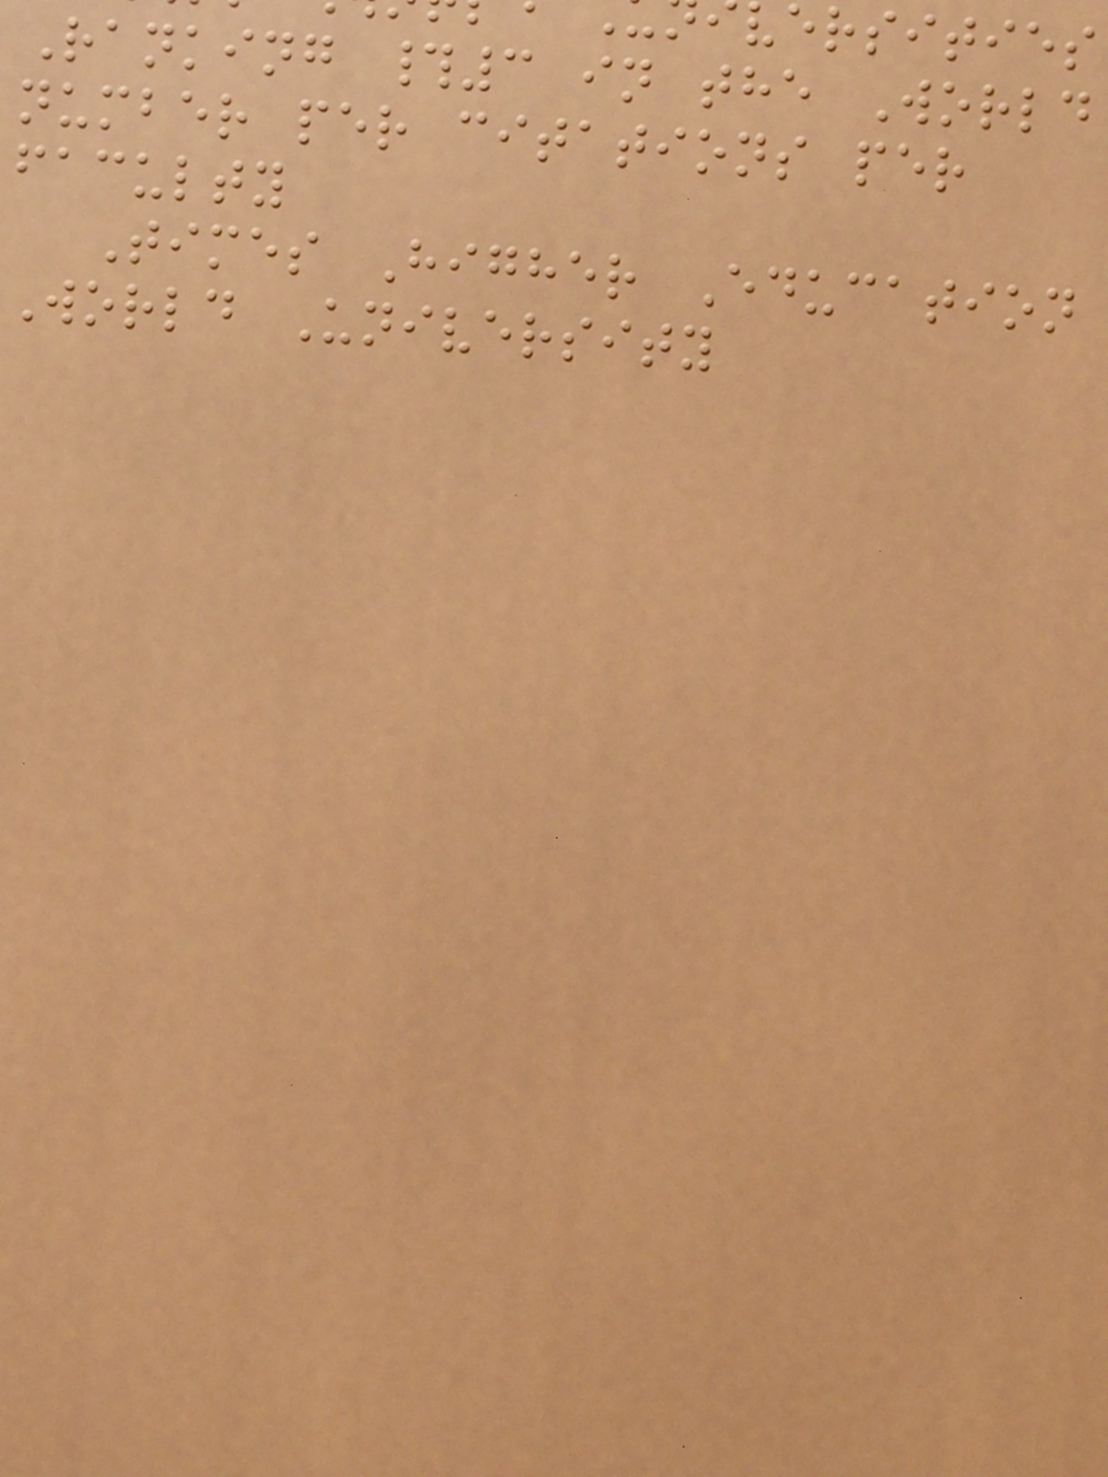ersities
Ranking #3 in the World
number per citations per
faculty
Times Higher Education
World University
